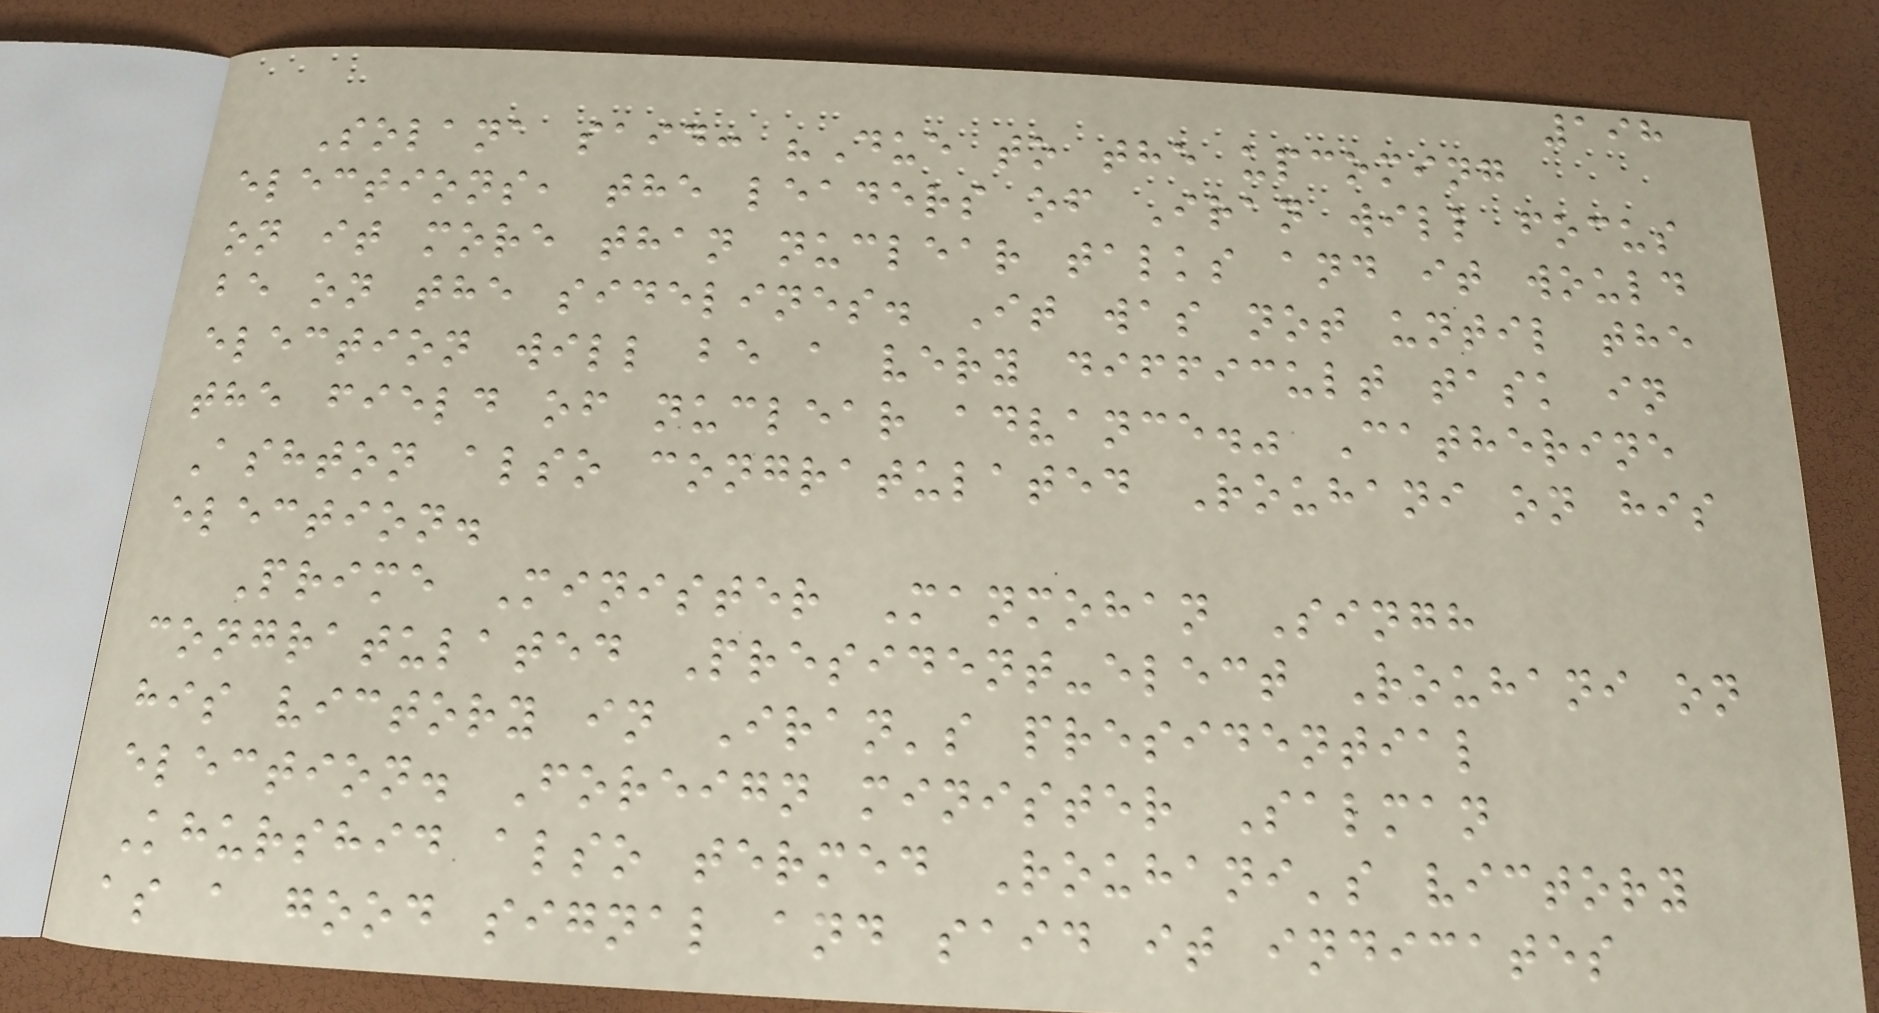198
Solana said: "Due to the upcoming
elections, the leaders of Iran will focus
on it more than nuclear talks and it would
be on the sidelines. It was not until the
election will be a very difficult task in
the field of nuclear advance." Catherine
Ashton also congratulated Rouhani on his
election.
Prime Minister Manmohan Singh
congratulated President-elect Rouhani on
his victory in Iran's presidential
election. Foreign minister Salman
Khurshid also termed Rouhani's victory
as a good signal and said it indicates
